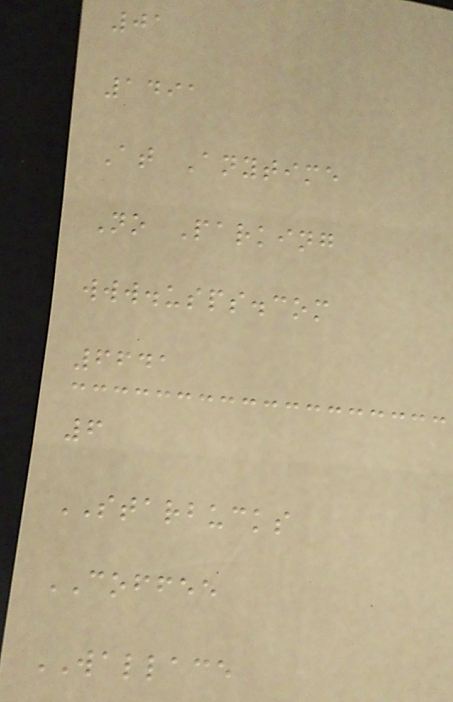01
1491
At Anytime
No Parking
www.usps.com
6641
6
STARBUCKS
COFFEE
WALLACE
